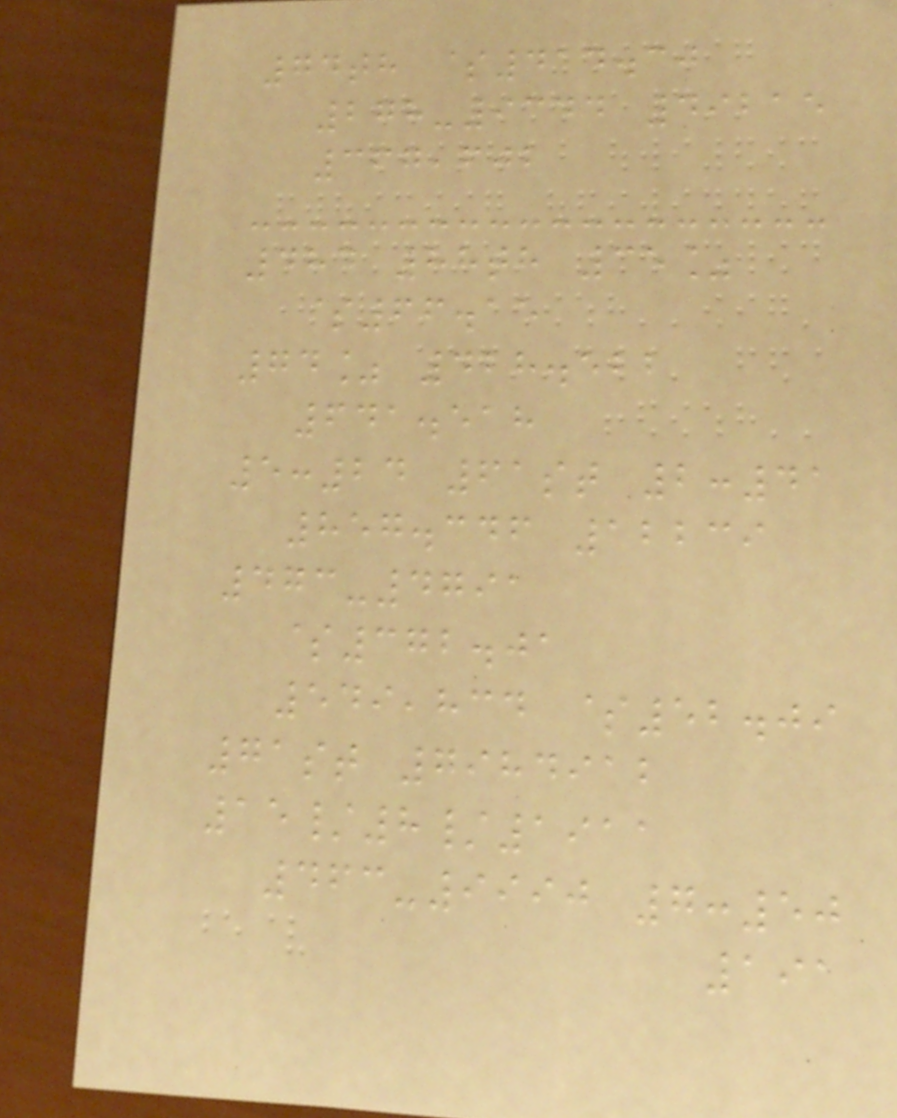74th $414.30
278-9344 49215
367,602
484 88th 35%
$66.15
74% 428.522
641.518
5:24 61st 2:41
857.346 12239
473-4791
$372.01
549,834 $52.09
71st 7984912
15/8/1911
463-9990 7:50
191
